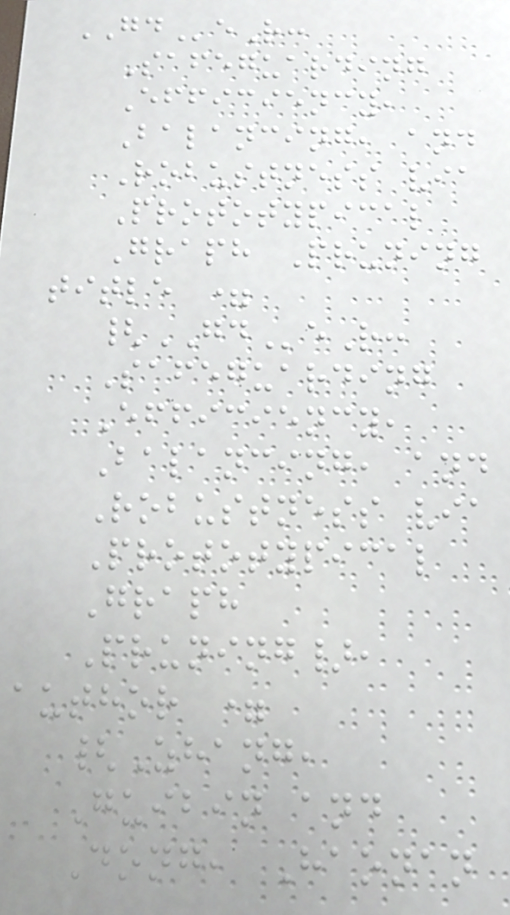GDeR:
Safeguarding
Efficiency,
Balancing, and
Robustness via
Prototypical
Graph Pruning
title =
{GDeR:
Safeguarding
Efficiency,
Balancing, and
Robustness via
Prototypical
Graph
Pruning},
author =
{Zhang,
Guibin and
Dong, Haonan
